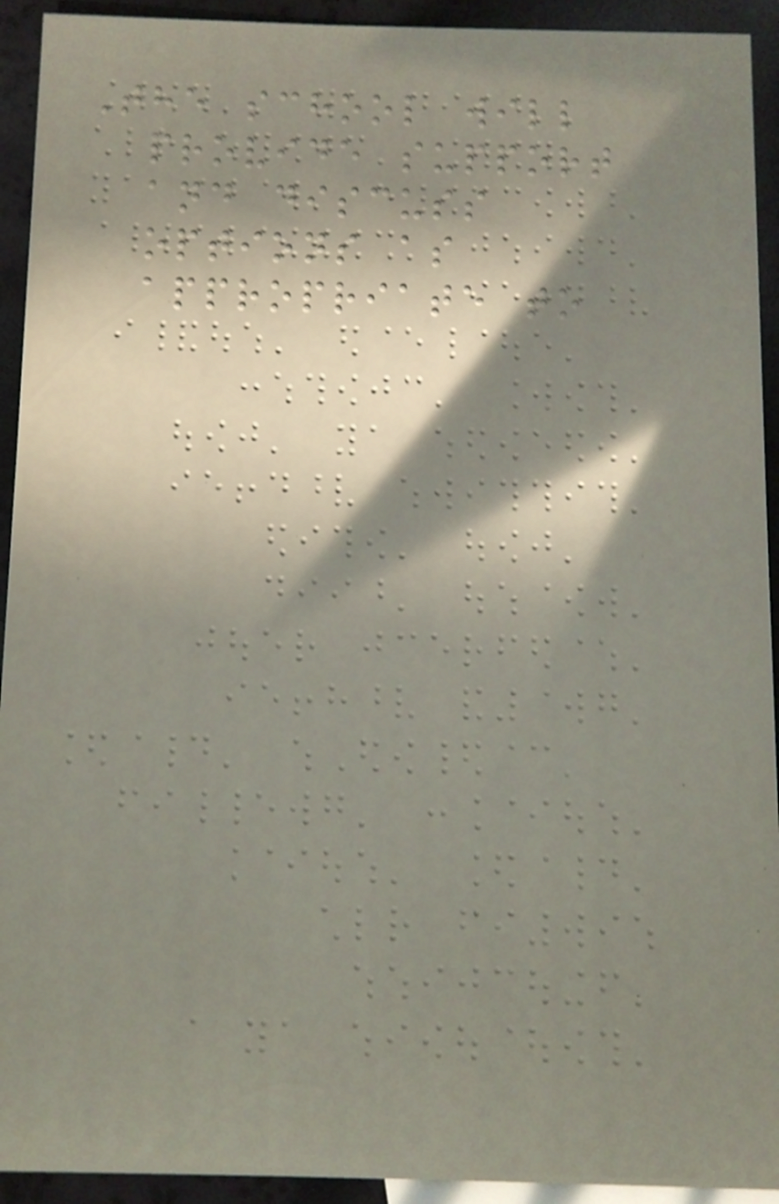The school will
provide support
and discuss
options as
appropriate to
